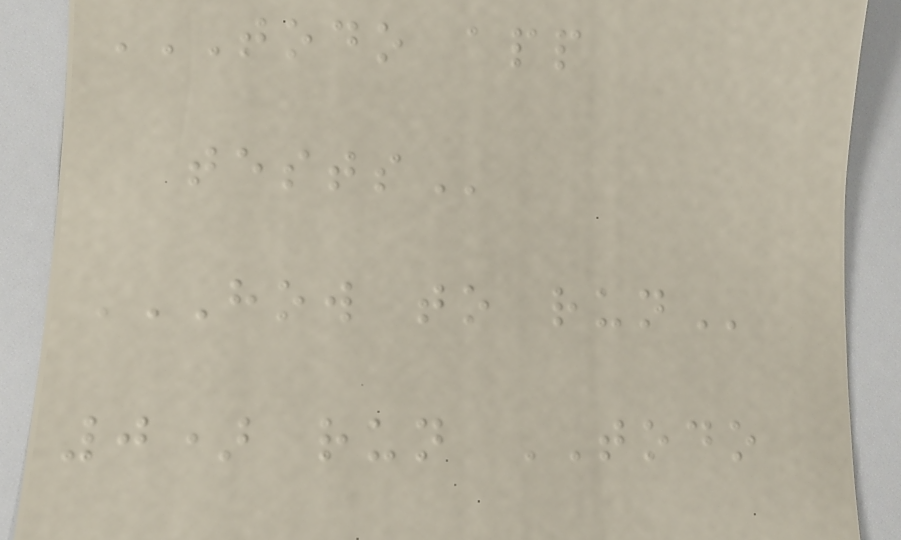TODO APP
TESTS
HOW TO RUN
0) run TODO
